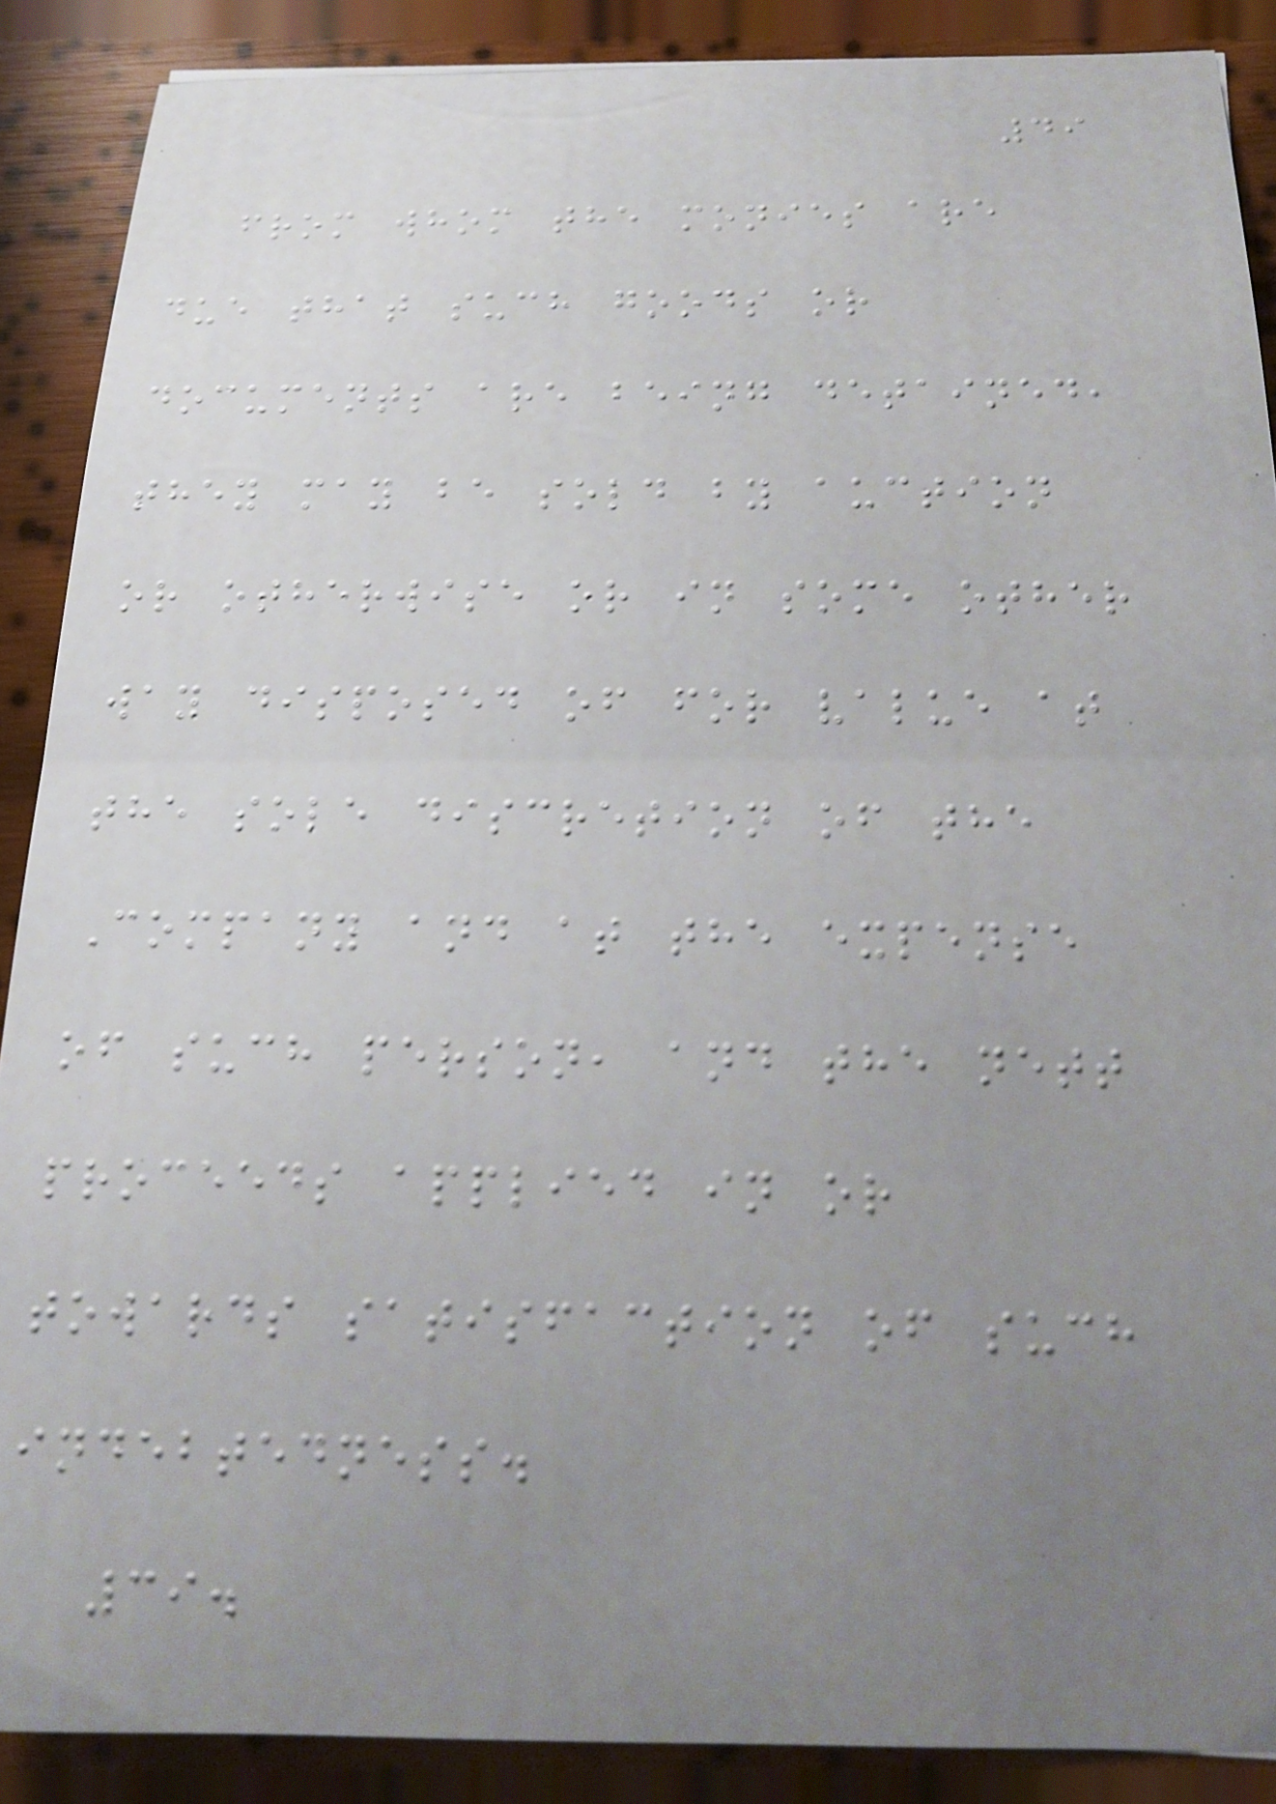49
from whom the monies are
due that such goods or
documents are being detained,
they may be sold by auction
or otherwise or in some other
way disposed of for value at
the sole discretion of the
Company and at the expense
of such person, and the nett
proceeds applied in or
towards satisfaction of such
indebtedness.
39.
